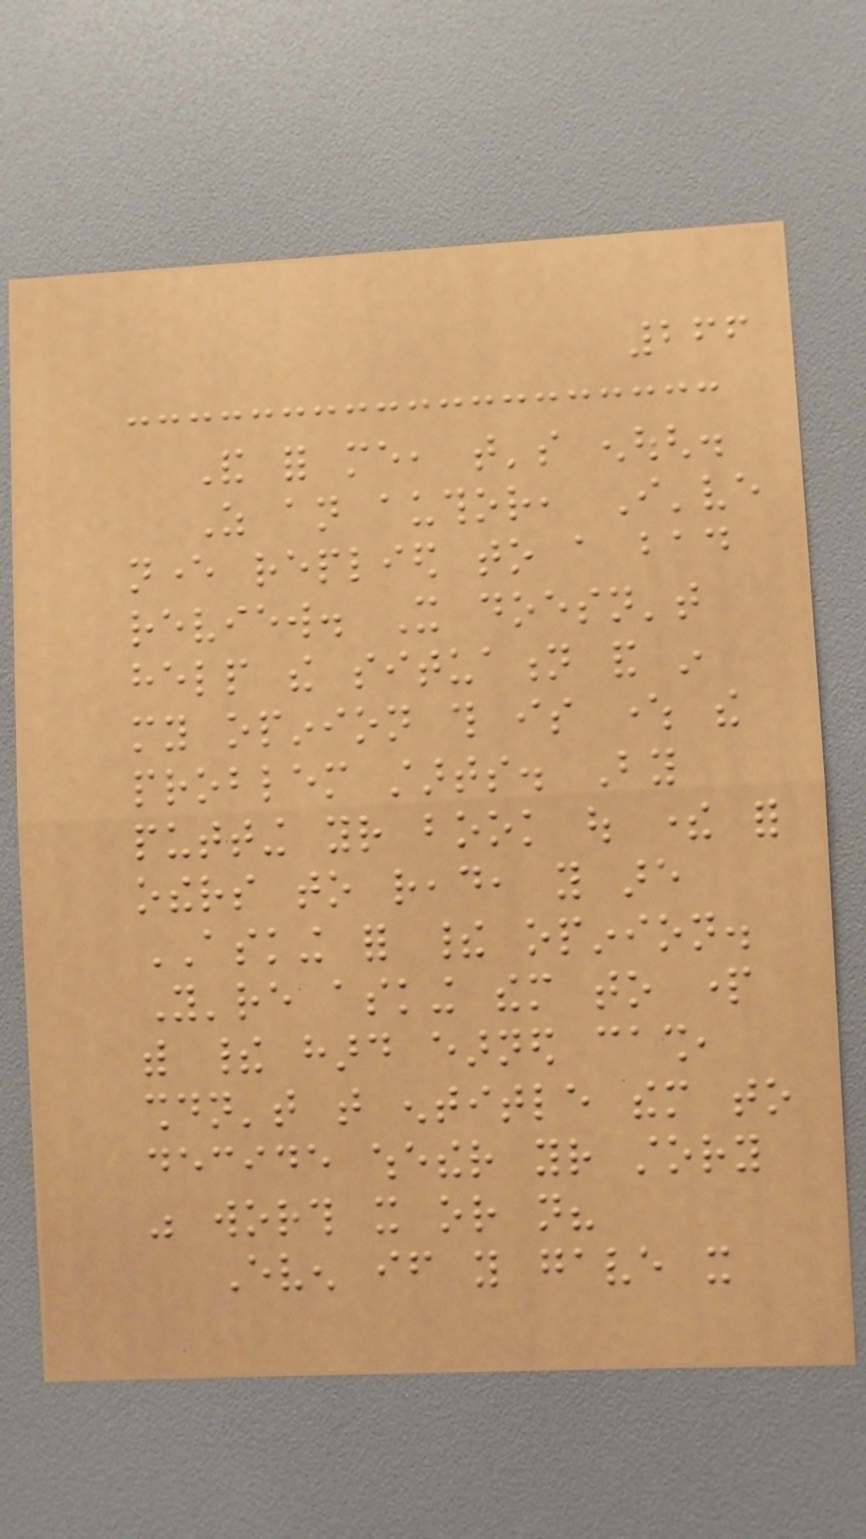266
And for me, that's enough.
As an author, I've
never replied to a bad
review. It doesn't
help the situation and in
my opinion this is where the
problem starts. By
putting your book out there for
others to read, you are
ASKING for their opinion.
You're asking them to part
with their hard earned cash,
shouldn't that entitle them to
decide whether your story
was worth it or not?
Even if you gave it
